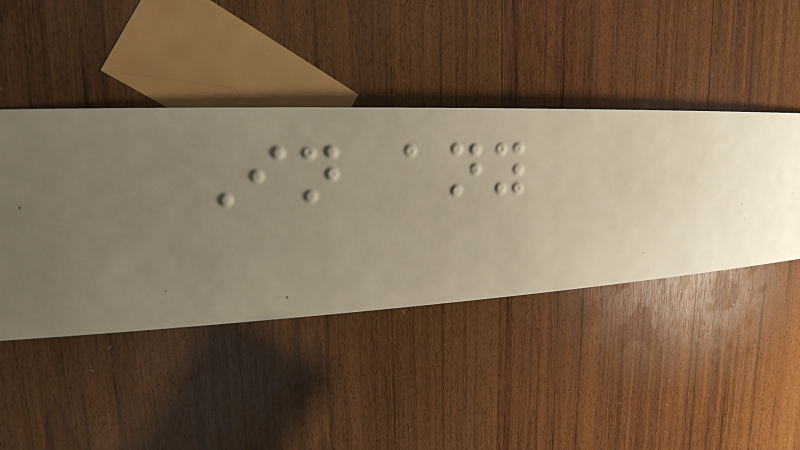In any
